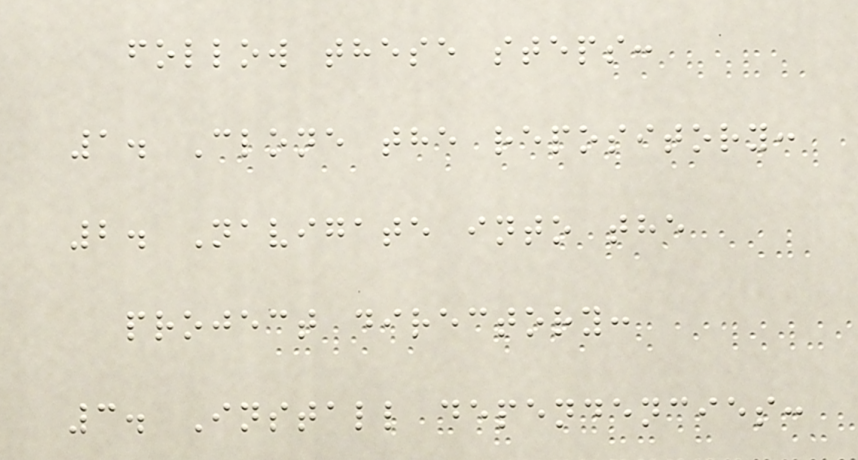follow these steps:
1. Clone the repository:
2. Navigate into the
project directory:
3. Install dependencies:
